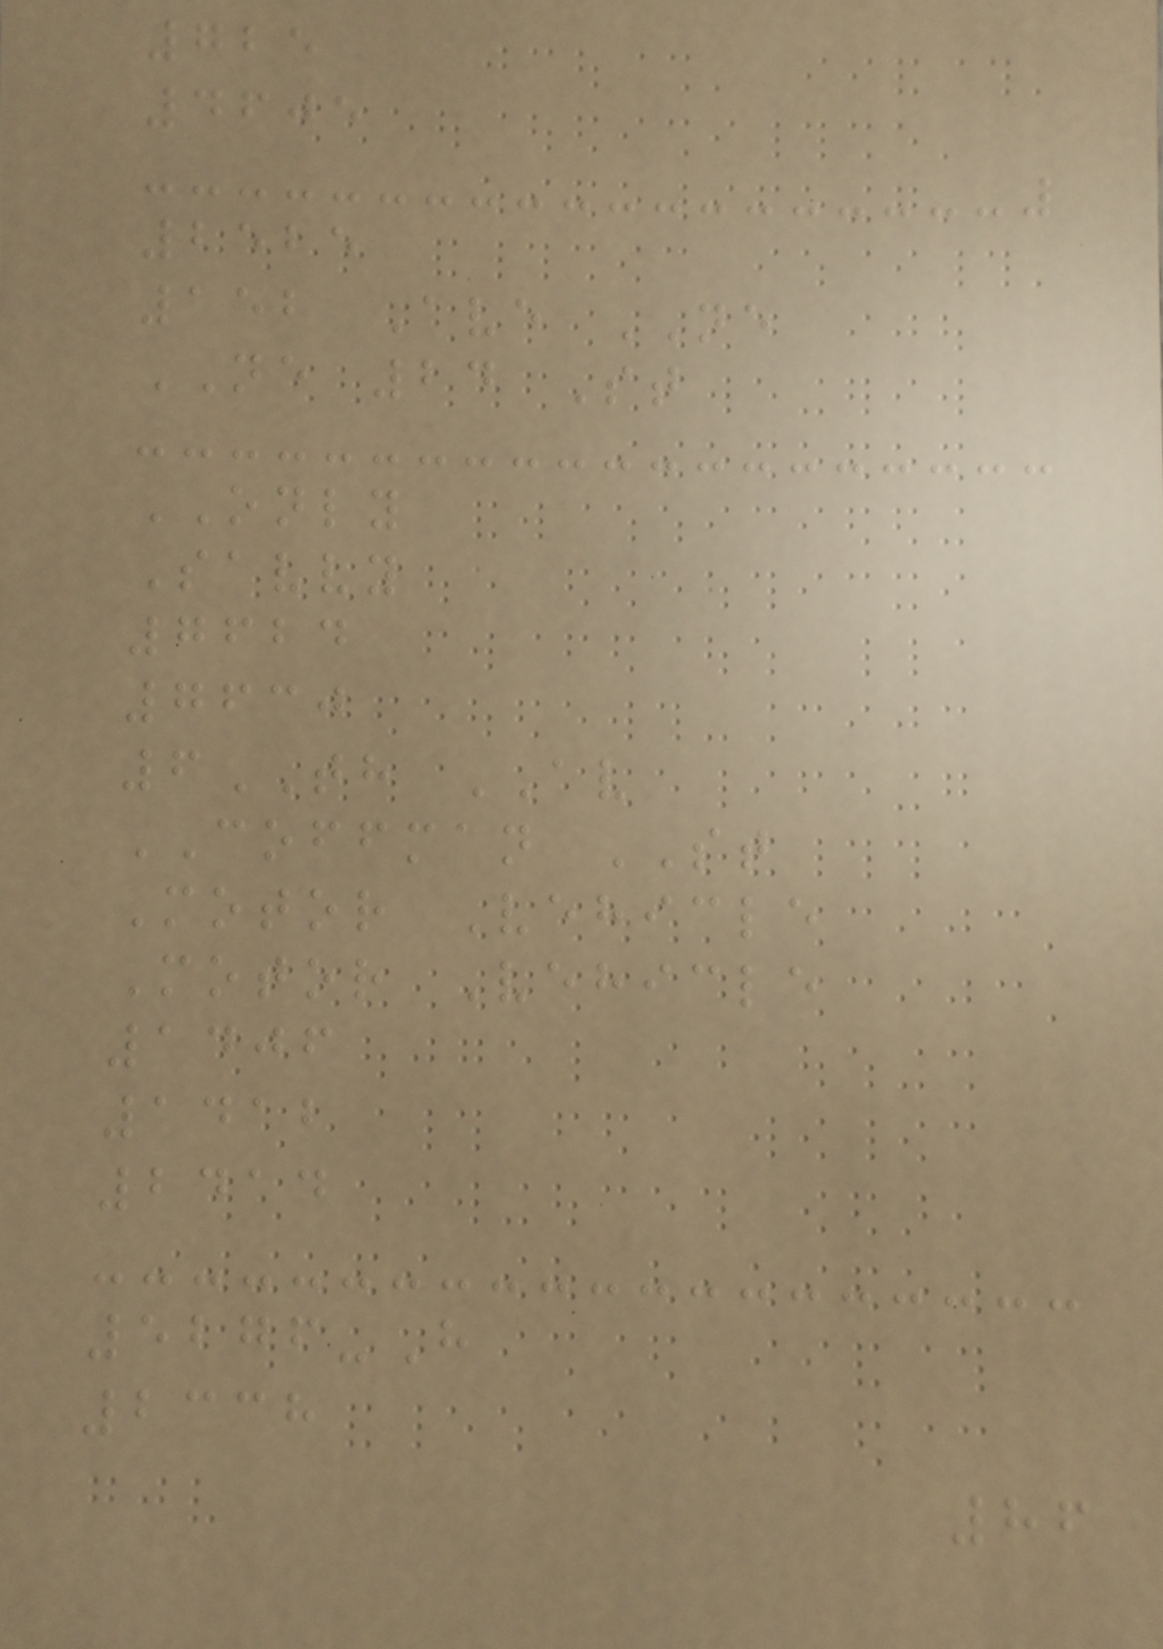725
4605
2525
152 Ave NE
NE 24 St
ONLY
Savvy
7624
7630
6TH AV
COFFMAN ST
Motor Vehicle
Motor Vehicle
1406
1412
2414
5276-H
2338
86
